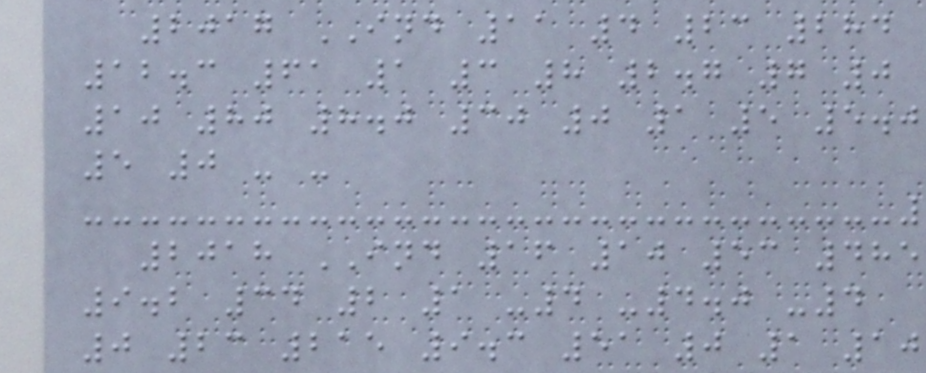2017 IND 11 4 23 284
12.3 61 1 3 8 2.7 7 0
10 80 8.0 30 0 1 5 5.0
5 0 - -
2018 IND 16 10 53 485
9.2 34 2 1 -4 -4.0 -4
0 23 215 9.3 51 0 1 10
